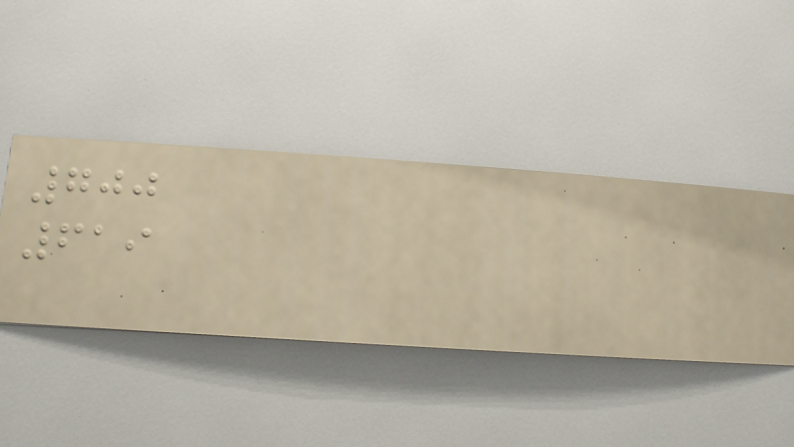700
619
